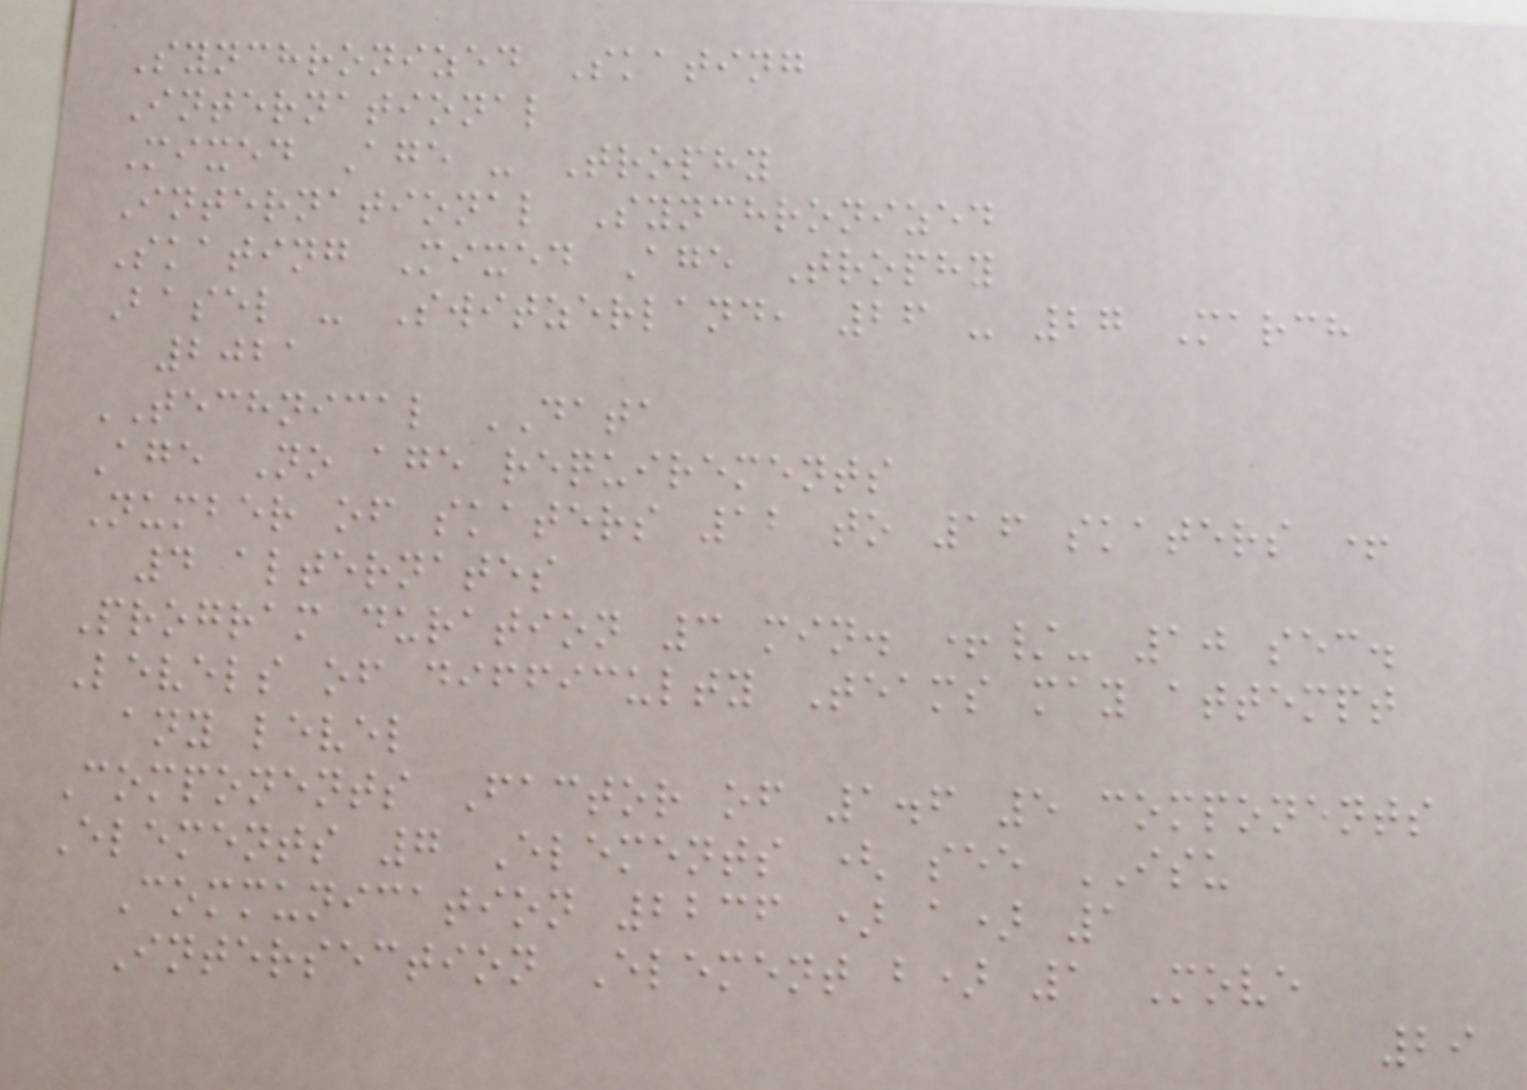Synchronized Skating
International
Mixed Age - Trophy
International Synchronized
Skating Mixed Age Trophy
Basel - Switzerland, 26 - 27 March
2021
TECHNICAL DATA
Age No age requirements
Number of skaters 12 to 16 skaters +
4 alternates
Program duration 3 min. +/- 10 sec.
Levels of difficulty Teams may attempt
any level
Components Factor of 1.6 5 components
Elements 7 Elements ( see ISU
Communication 2236 ) a) 1
Intersection Element b) 1 Move
29
